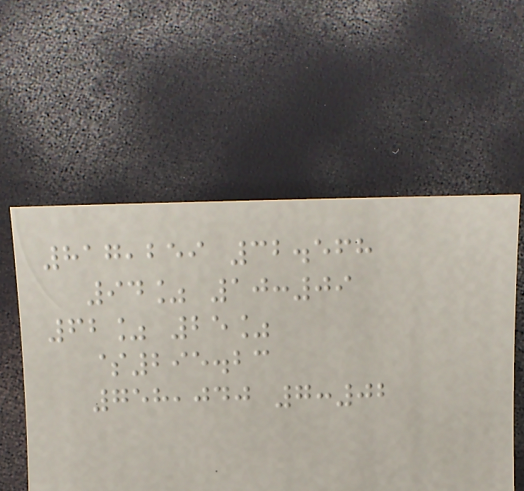817,259 32.568
94% 10:09
62% 25%
$295.23
758,040 7:02
